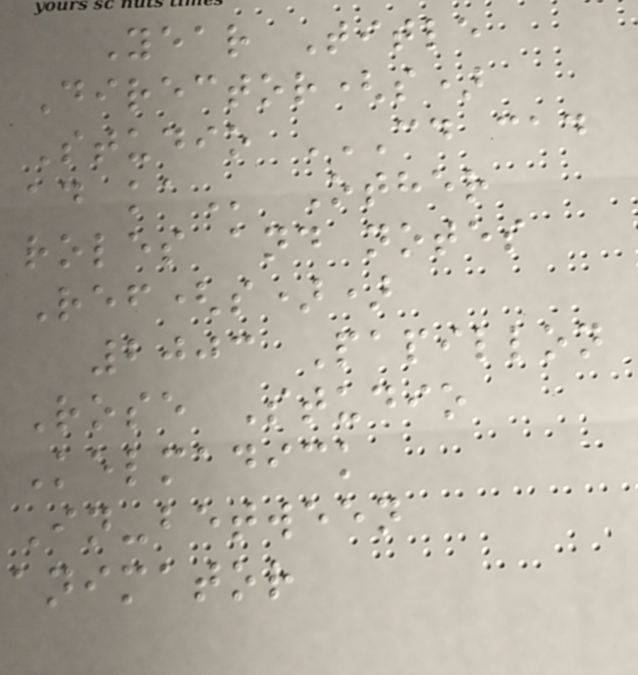Year Title
Director(s)
Studio CD CAD
AD KA Other
roles and notes
Ref(s))
2003 Papillon
Rose Studio
Kelmadick
In-between
animator
